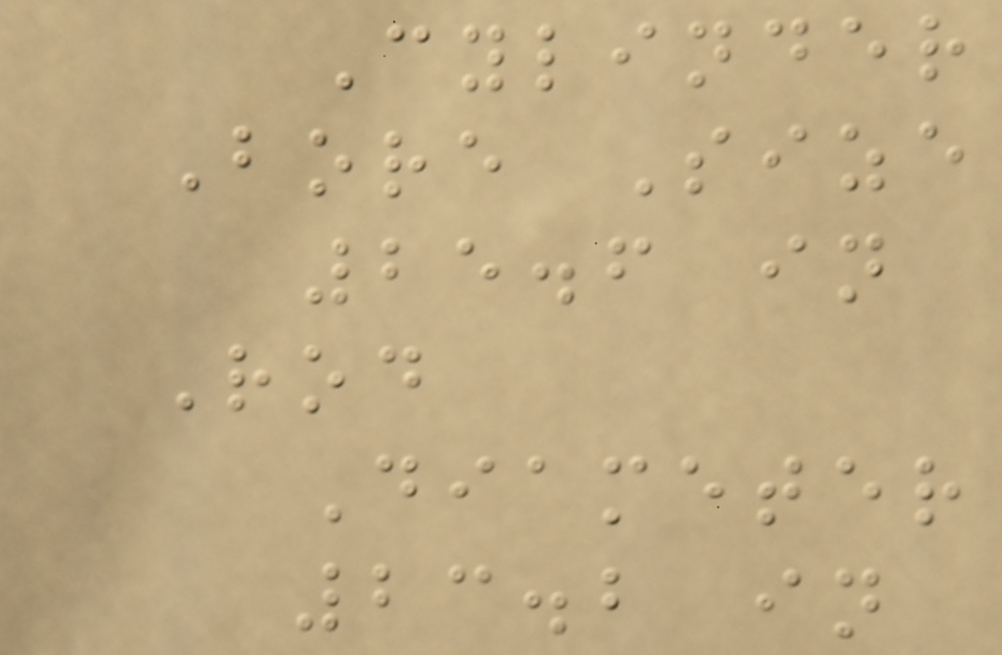Cylinder
Bore Size
25.6 in
Rod
Diameter
23.2 in
